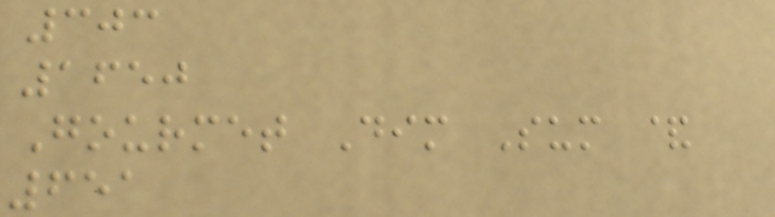303
1650
Gourmet Dim Sum &
651
